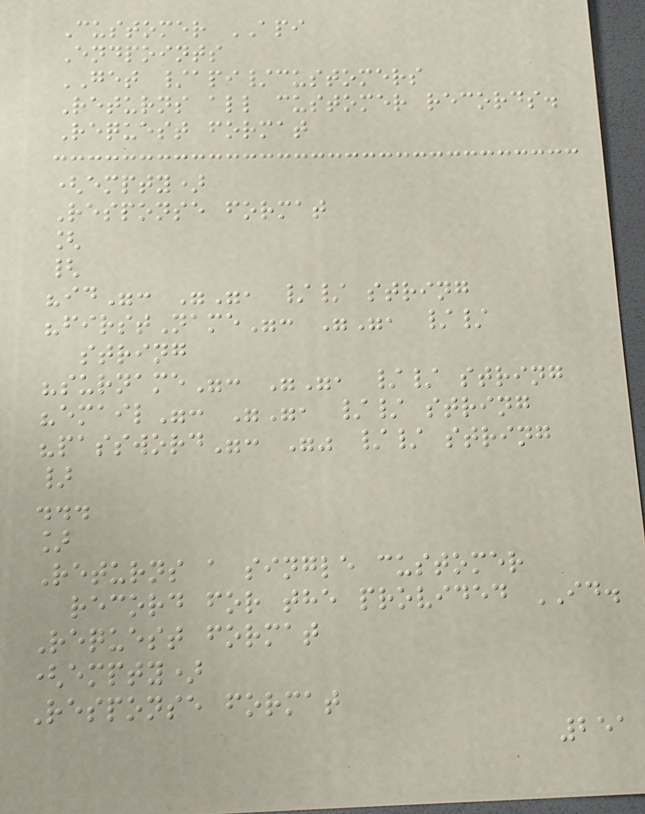Customer API
Endpoints
GET /api/customers
Returns all customer records.
Request format
(empty)
Response format
[
{
"id": "", // string
"firstName": "", //
string
"surname": "", // string
"email": "", // string
"password": "" // string
}
...
]
Returns a single customer
record for the provided ID.
Request format
(empty)
Response format
251
